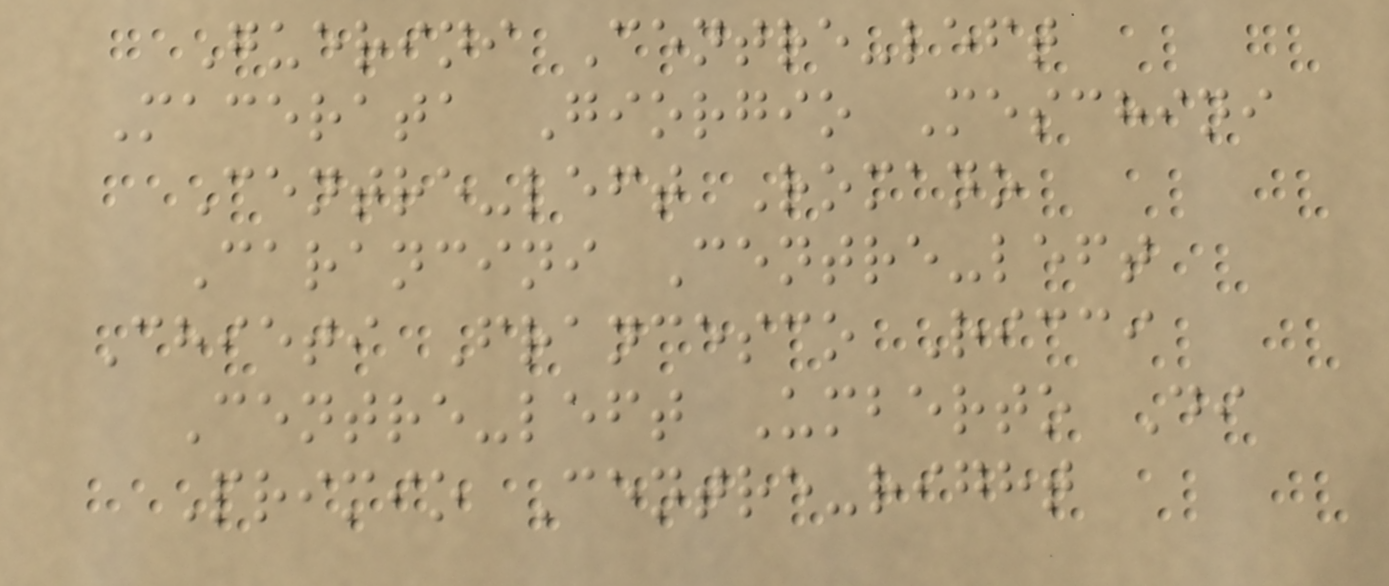Guerini Centre-left
Macerata Giorgio Meschini
Centre-left Romano
Carancini Centre-left
Chieti Francesco Ricci
Centre-left Umberto Di
Primio Centre-right
